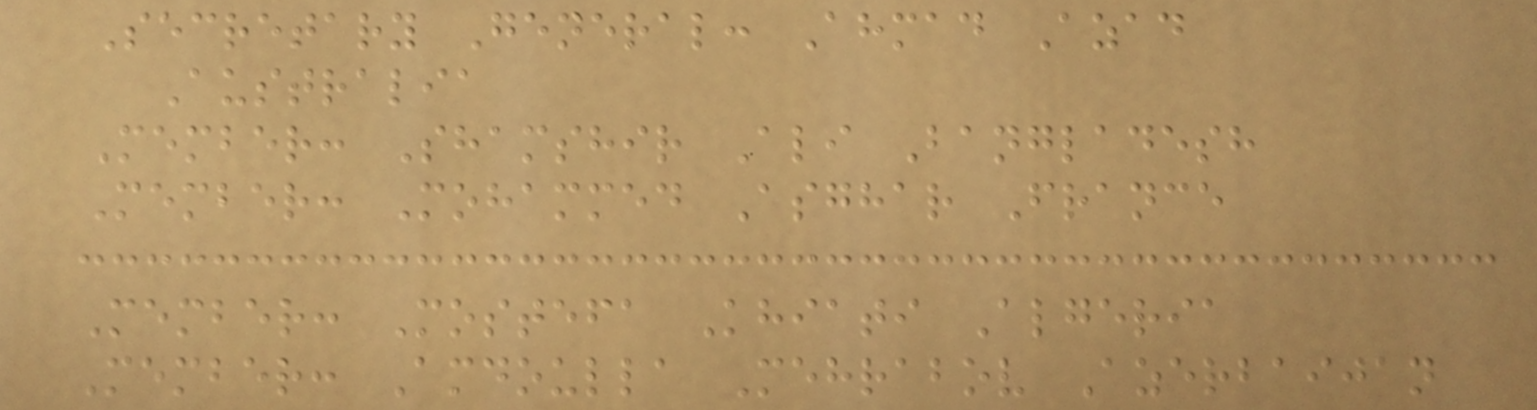Secretary General: Ahmad Azad
Australia
Member: Shamshir Ali Bangladesh
Member: Mohammed Asghar France
Member: Mostefa Khiati Algeria
Member: Amdoulla Mehrabov Azerbaijan
